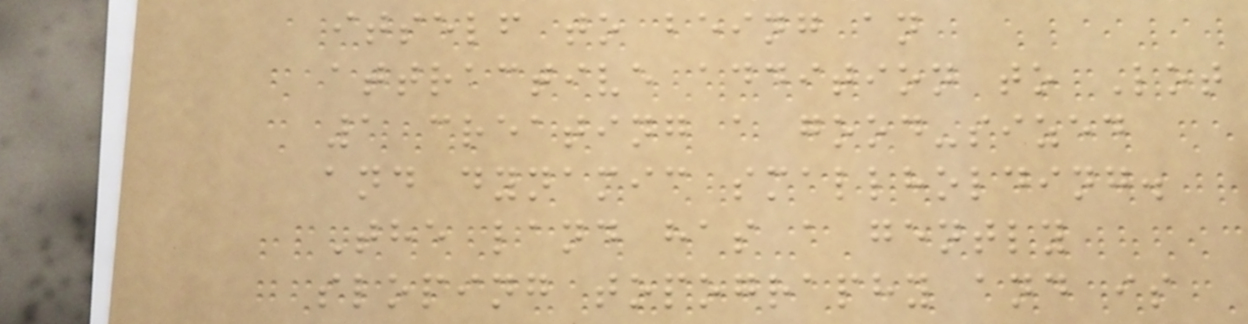itself to being an
attractive addition to Lot
1 creating a good-sized
and dynamic smallholding.
The land has a gently
sloping topography and is
